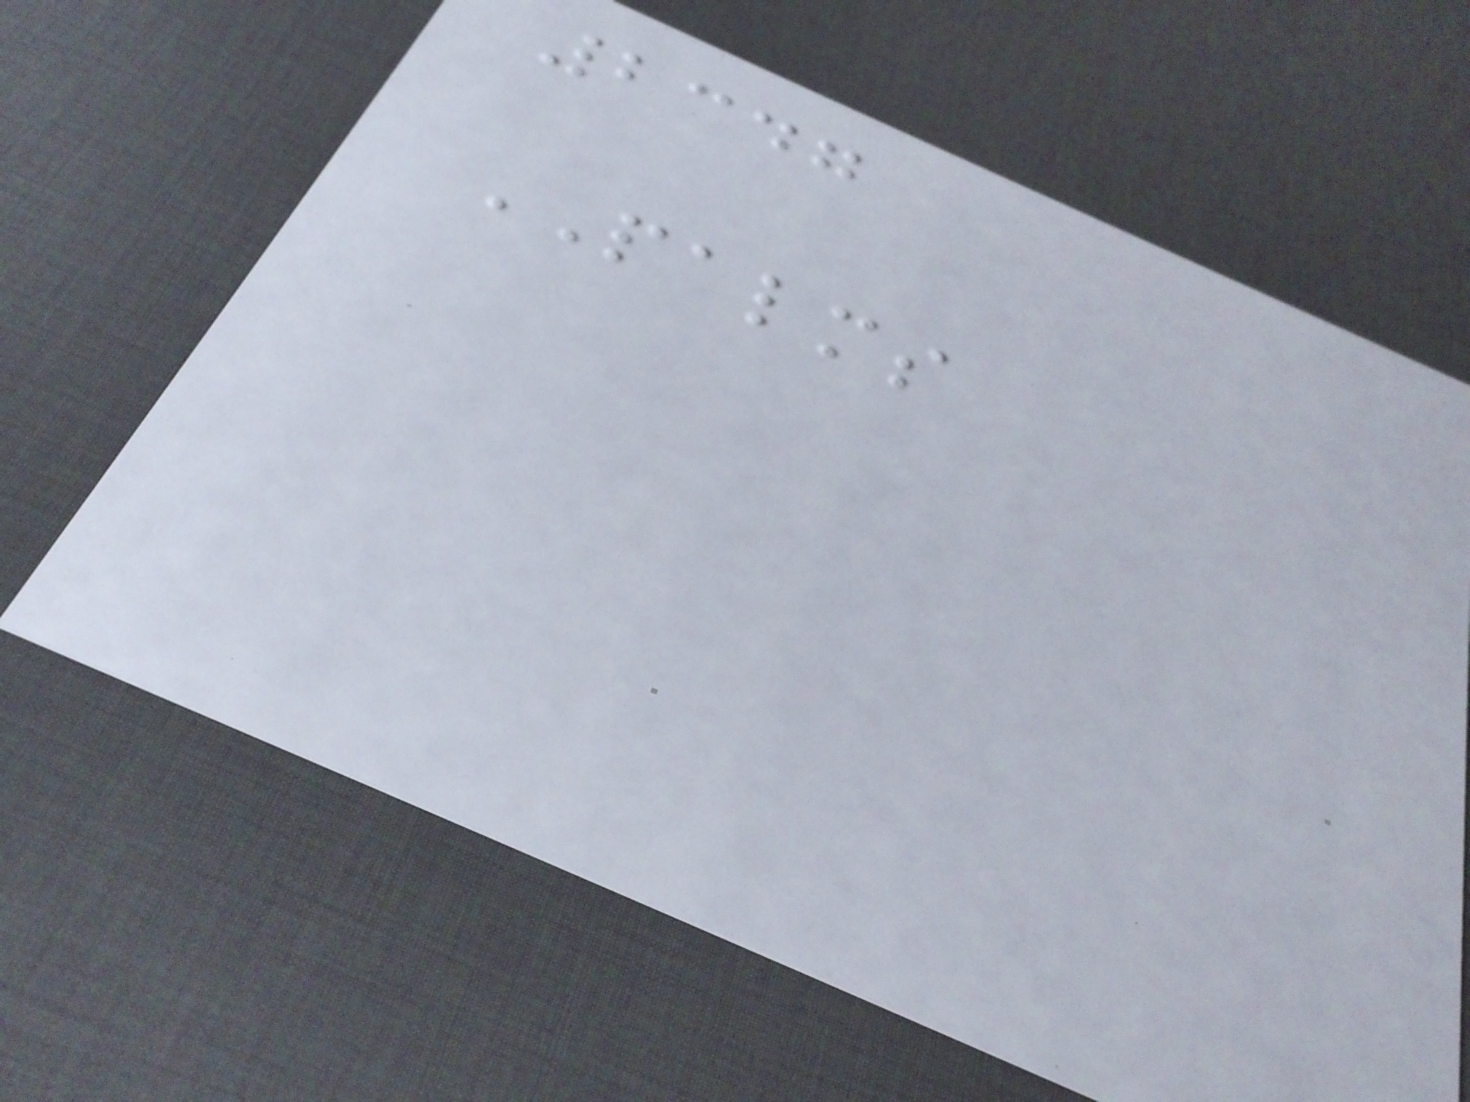2347
PALMS
